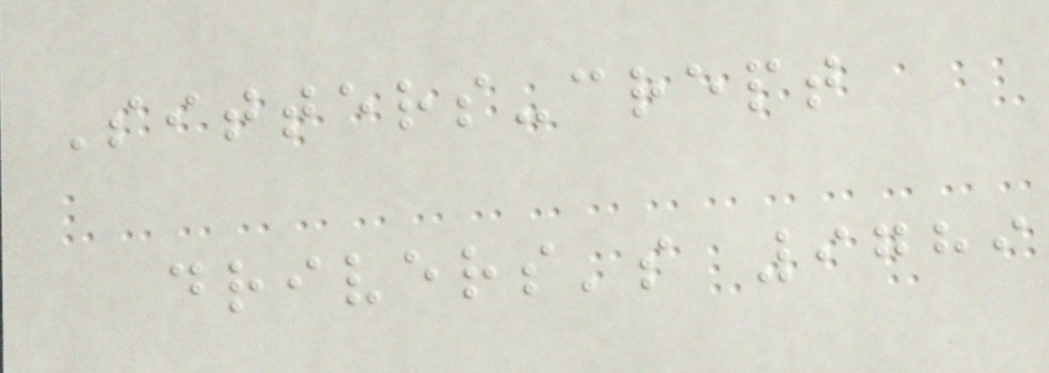Sitters-crept
drivers's 9789
